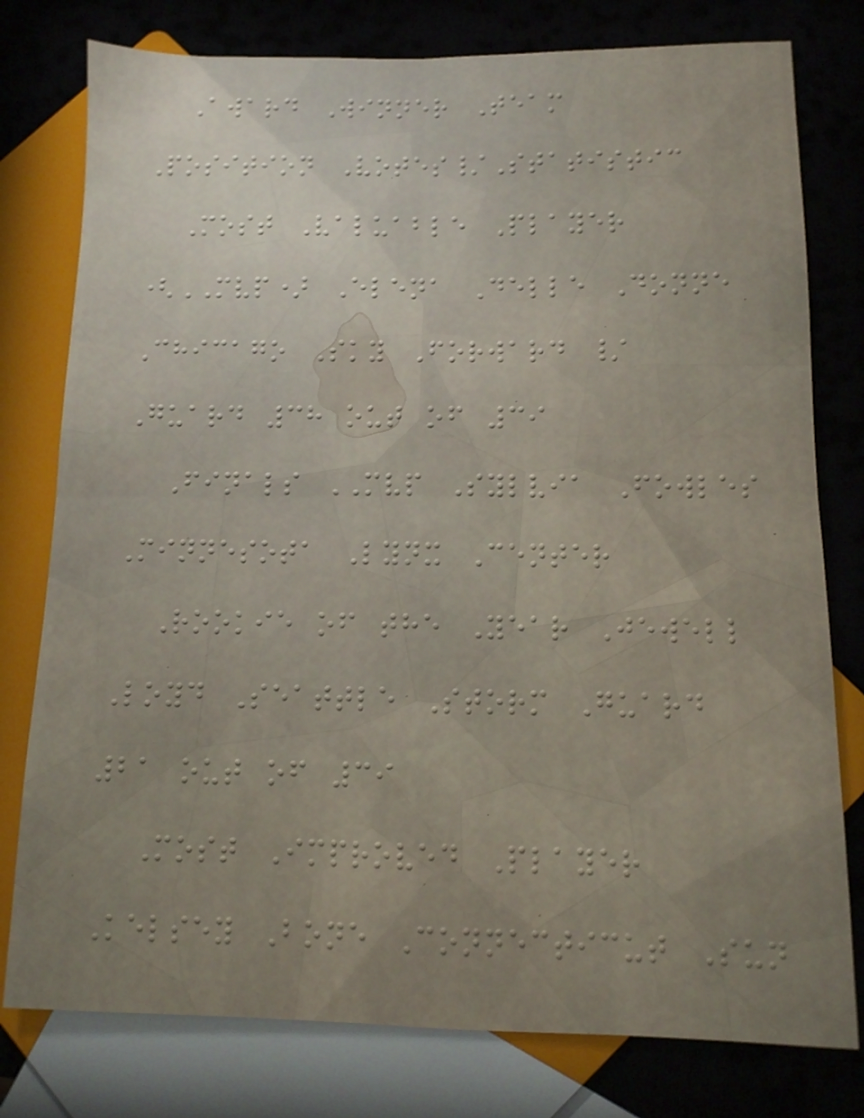Award Winner Team
Position Votes/Statistic
Most Valuable Player
(MVP) Elena Delle Donne
Chicago Sky Forward /
Guard 38 out of 39
Finals MVP Sylvia Fowles
Minnesota Lynx Center
Rookie of the Year Jewell
Loyd Seattle Storm Guard
21 out of 39
Most Improved Player
Kelsey Bone Connecticut Sun
